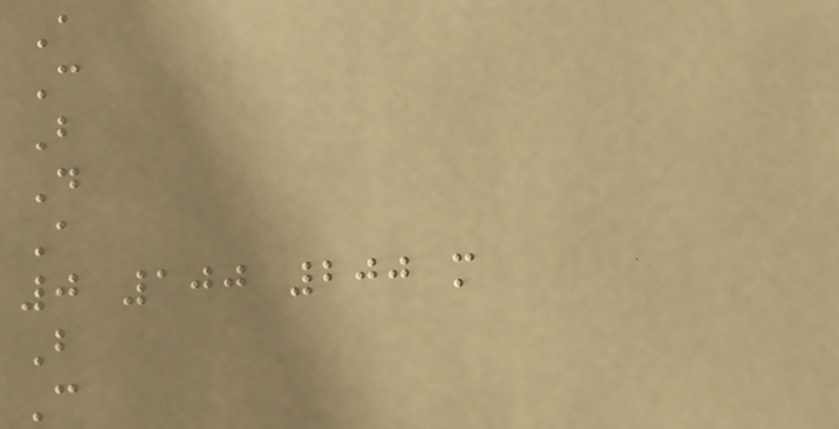A
C
B
D
A
0 100 200 m
B
C
